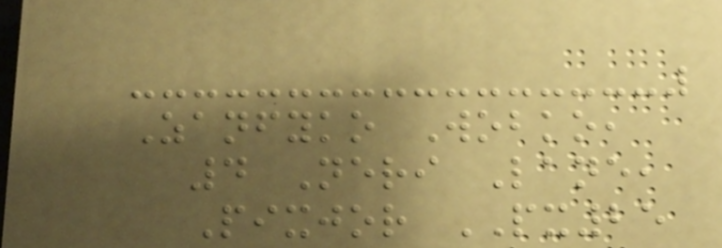Zanfyko Wobko,
4 Neri Lane,
Pixjor PX25
